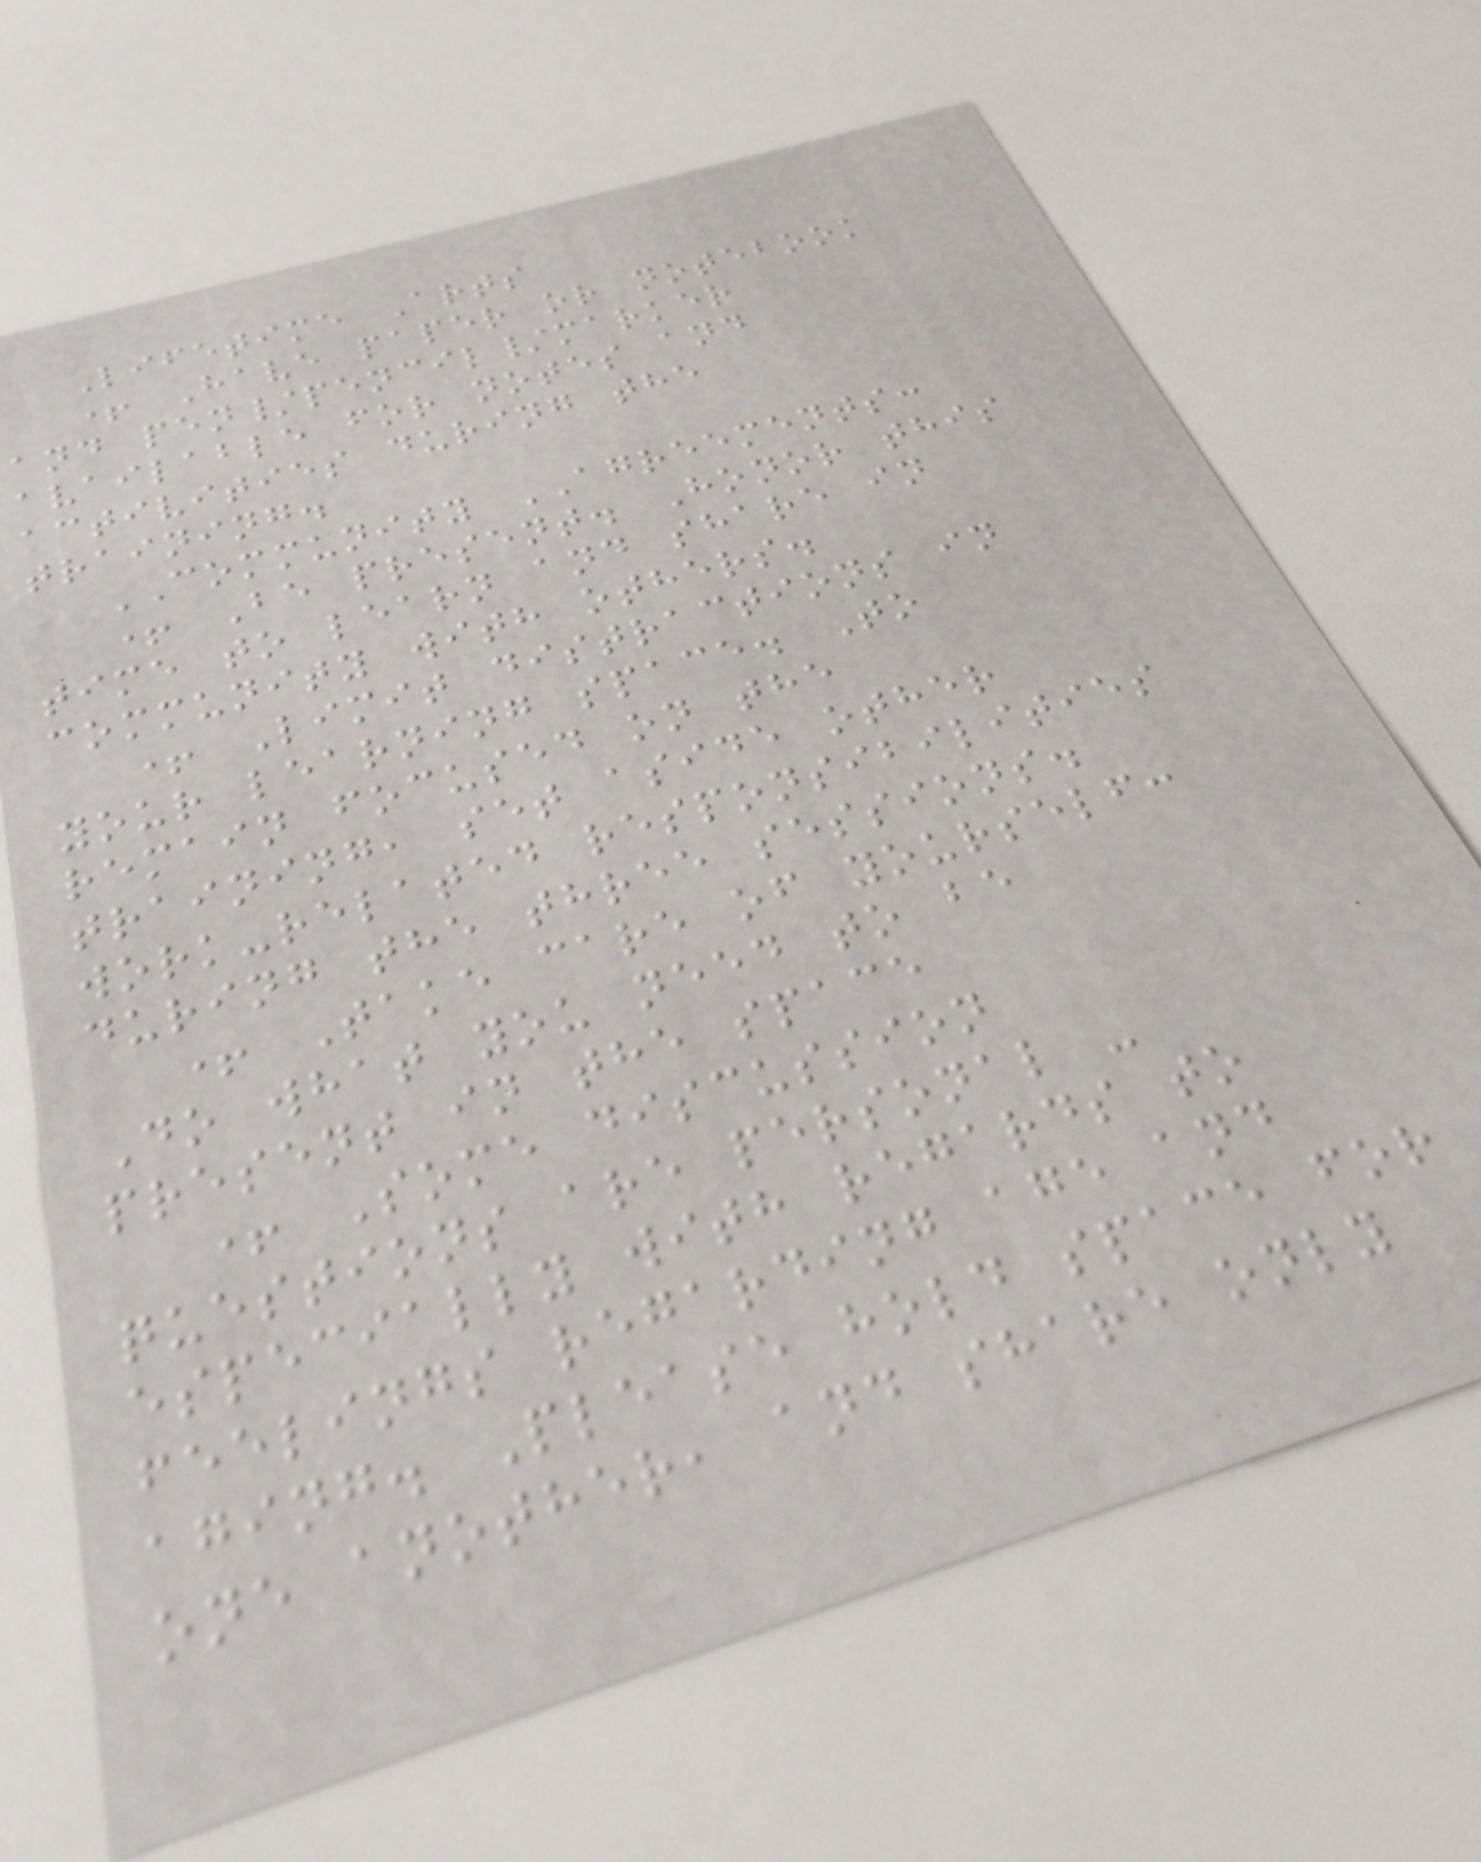Lifetime Arts
+ Have paper or notebook
and pen/pencil/marker
available for notes and
activities during the
training.
COMMUNITY AGREEMENTS:
+ Be present. Honor this
time to learn and share in
community with others.
+ Limit distractions in
your learning space. To
remain focused on the
training, set aside other
work-related responsibilities
during the three sessions.
+ Take care of yourself:
Do what you need to be
present in the space
+ Some discussion
questions are personal -
especially with regards to
feelings regarding age and
aging. Please hold space for
one another, and share only
